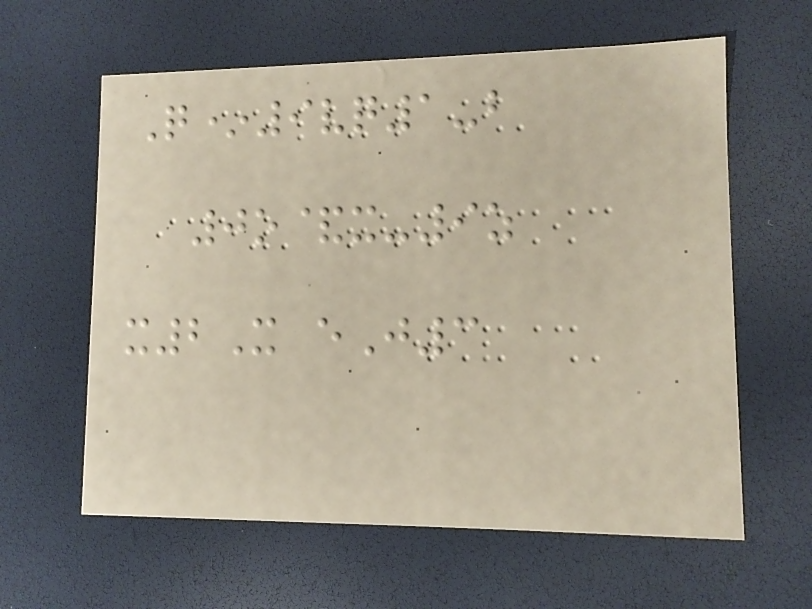Q*9vq1-b
0o&x-9z
x2X eJ3
